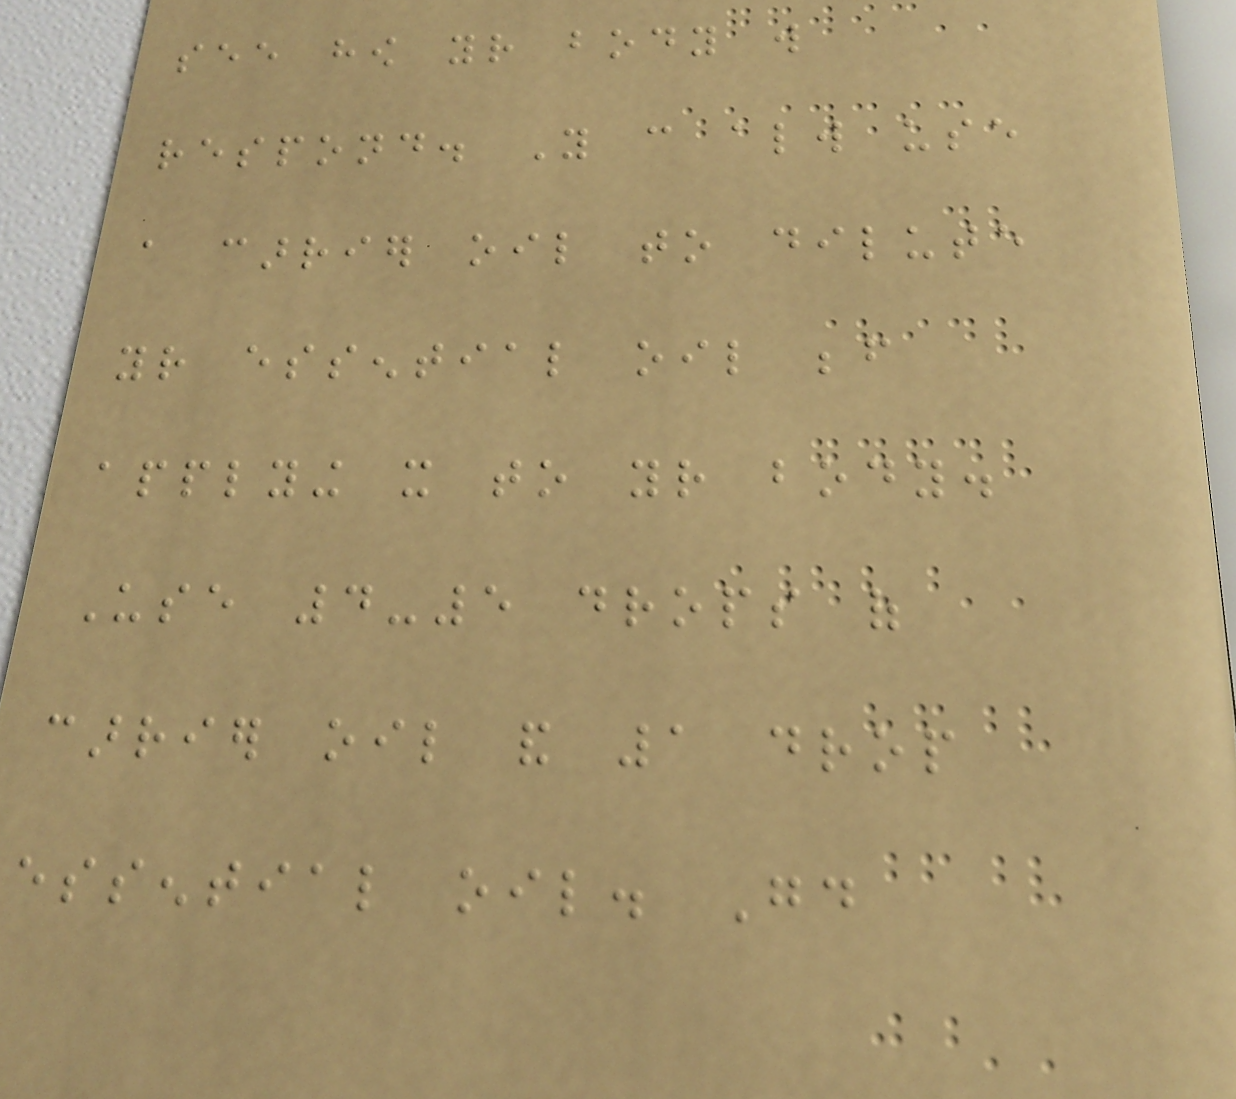see how your body will
respond. You can always use
a carrier oil to dilute
your essential oil before
applying it to your body.
Use 4-5 drops of
carrier oil and 1 drop
essential oil. Good
